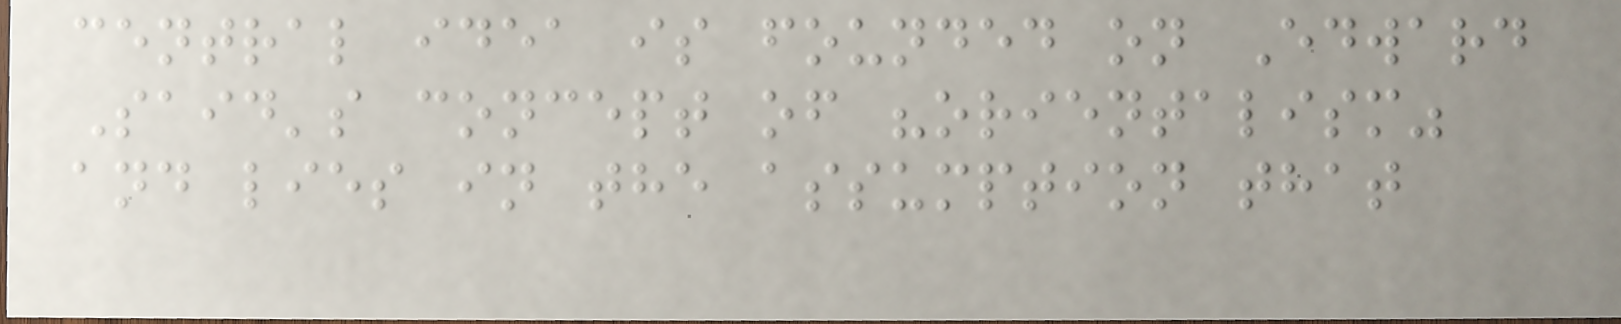central idea is founded on Edward
Said's concept of "orientalism"
and lies in the assumption that
